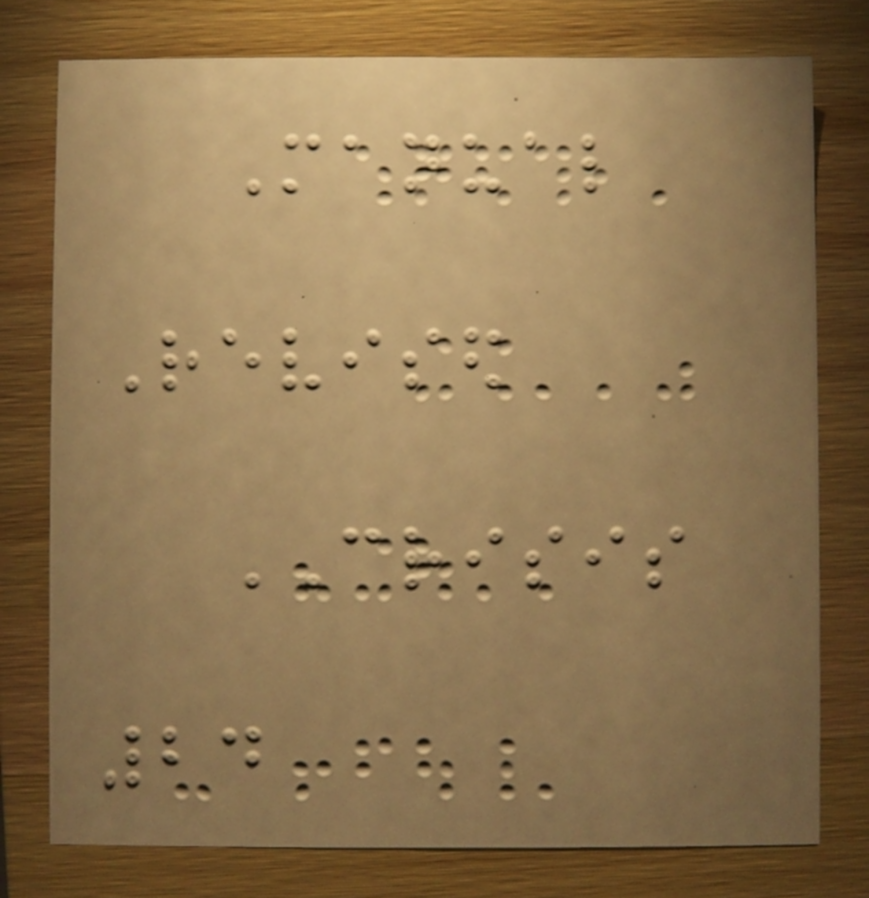Manual
Revised
CRISIS
24
